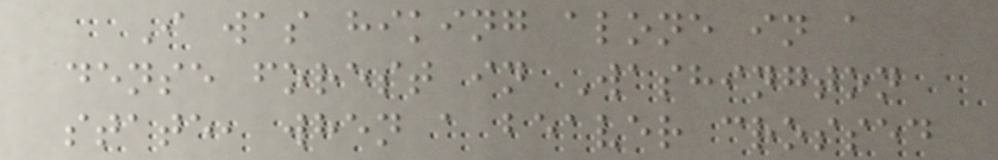I was hiking alone in a
dense forest in Washington
state, when a beaver crossed
